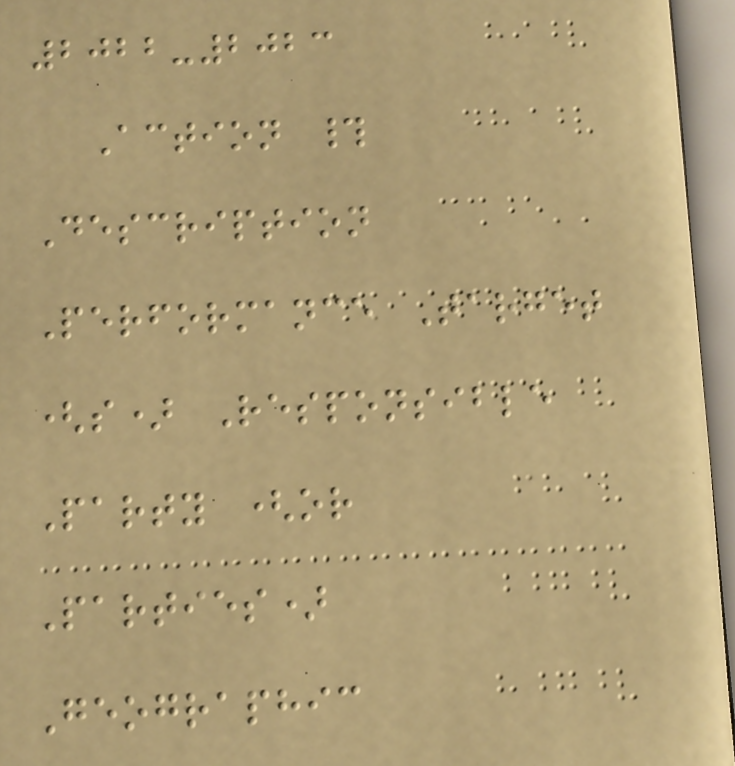2022-2023
Action #
Description
Performance Target
(s) Responsible
Party (or
Parties)
Geographic
